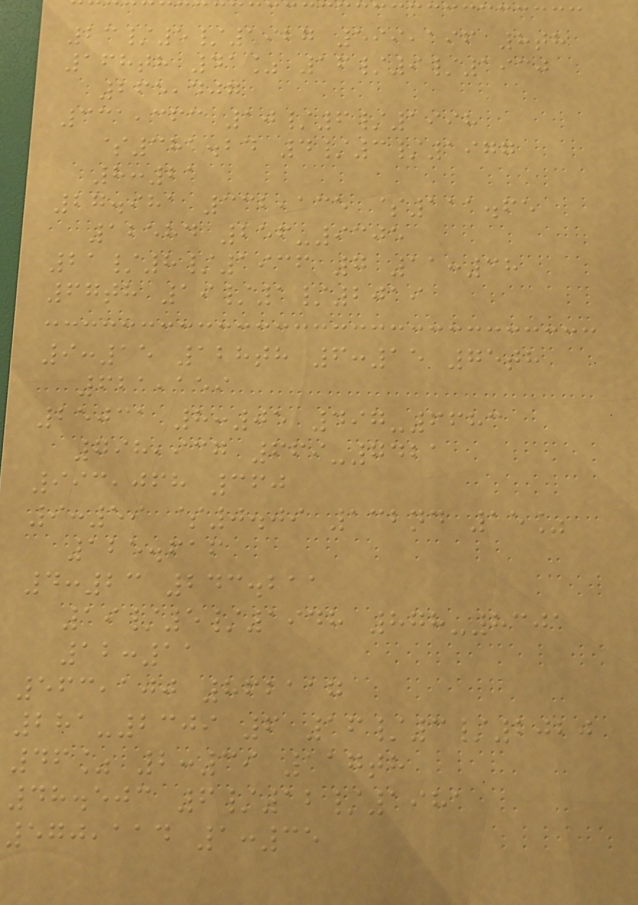23/5/1927 599,196 8th
168th 41% 16/9/1930
265,407
331,363 10/6/1998
$381.24 4/3/1977
8:21
27.981 332,135 $111.65
12584 256-9305
21/8/1936 7 11:38
67th 19/1/2019
9:15 128th 6:15 75th
621,159
25031 8:05 497-6683
798,937 669-7421
993,068 360
9:59 $0.09 132nd 15%
125.616
4:23 243.211
19/5/1948 878-8301
12:11
563,100 862117
281-2309 6 16/3/2020
46% 2:39 117th
48.503 6/12/1981
570,114 1:35
